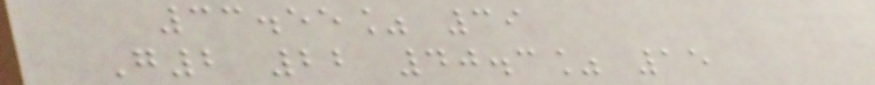33.55% 39
G2 22 40.3% 15
